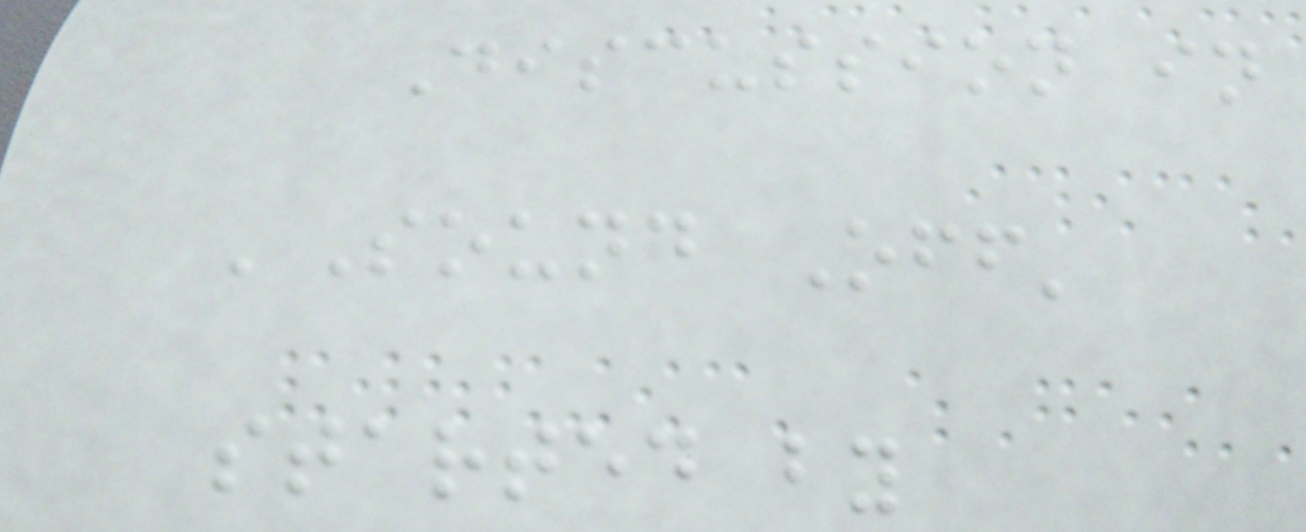Discussion in
'Sound Off'
started by
